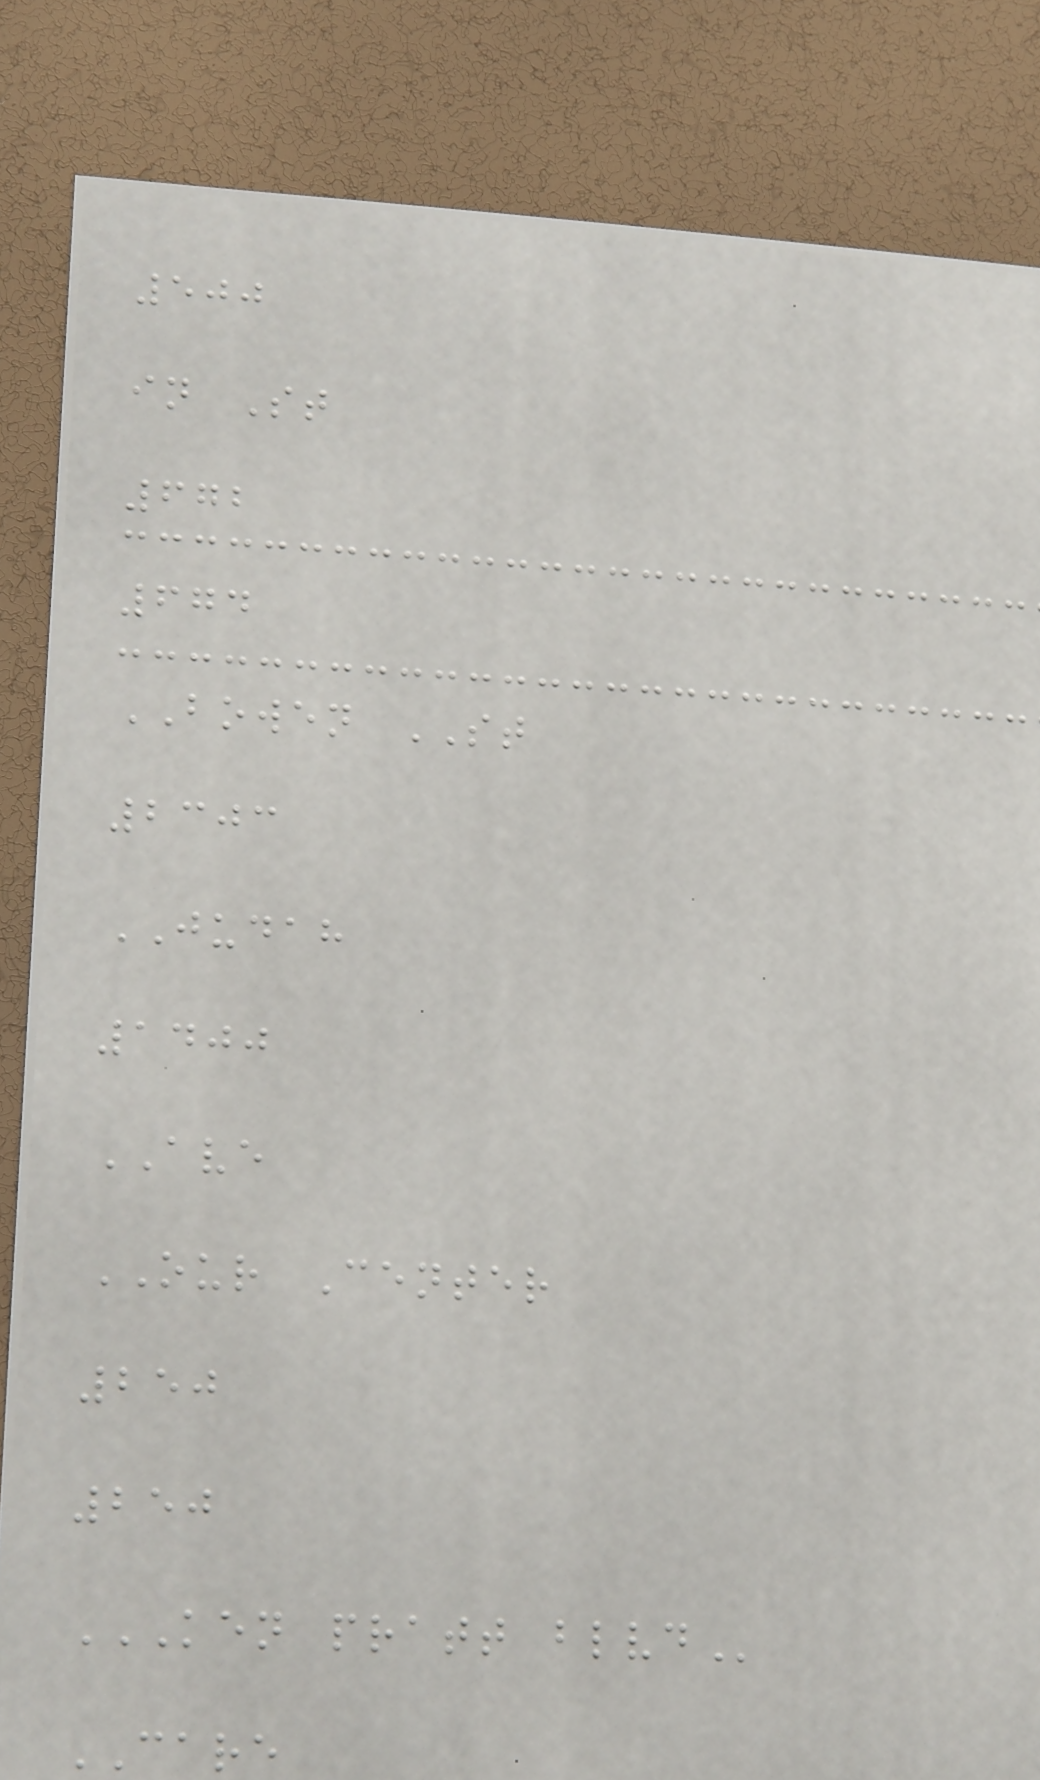500
in St
672
674
BOWEN ST
2303
JUDAH
1400
AVE
OUR Center
250
250
KEN PRATT BLVD
CARE
